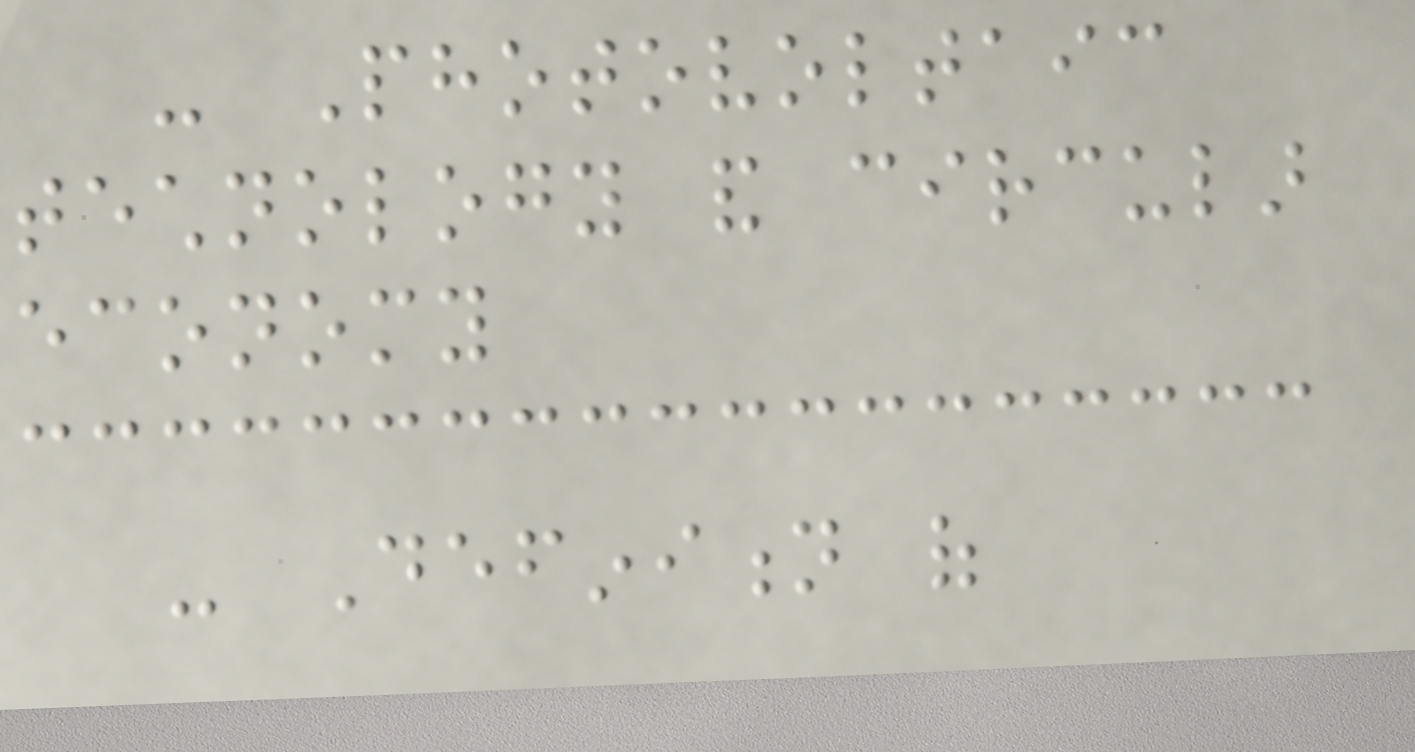- Photovoltaic
technology and circular
economy
- Definition of
